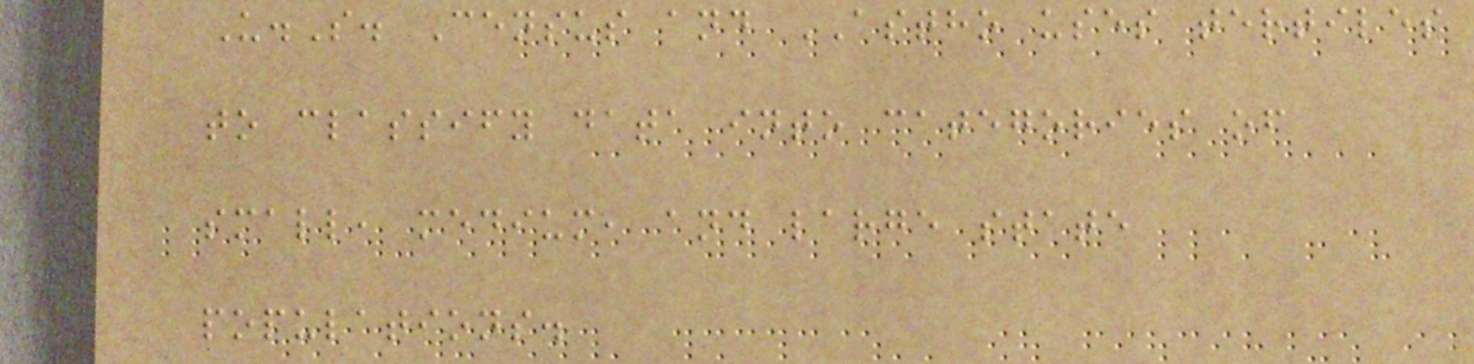U.S. Census and ASTHO uses tertiles
to classify data into categories of
small, medium, and large state
populations.
